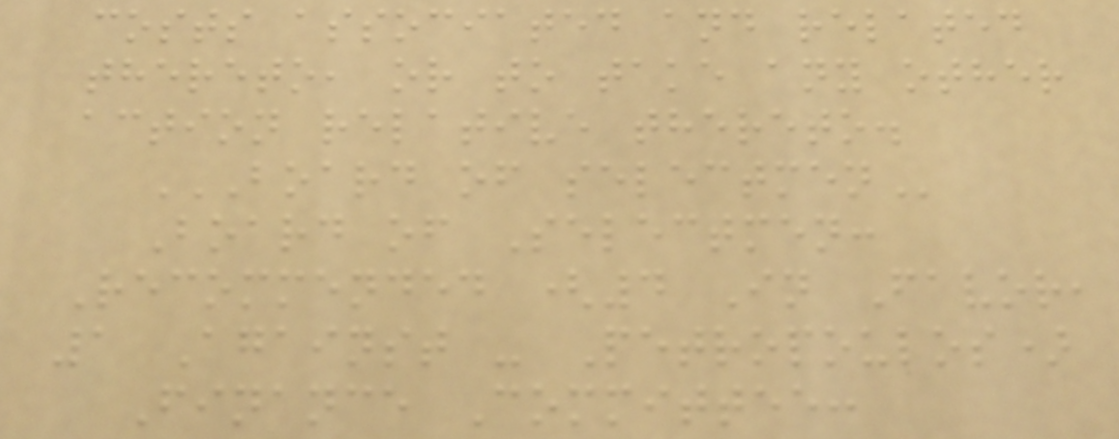costs associated and related
thereto, or to take any other
action relative thereto.
BOARD OF SELECTMEN
Board of Selectmen:
Recommended (4 In Favor,
1 Against - Petropoulos)
Finance Committee:
